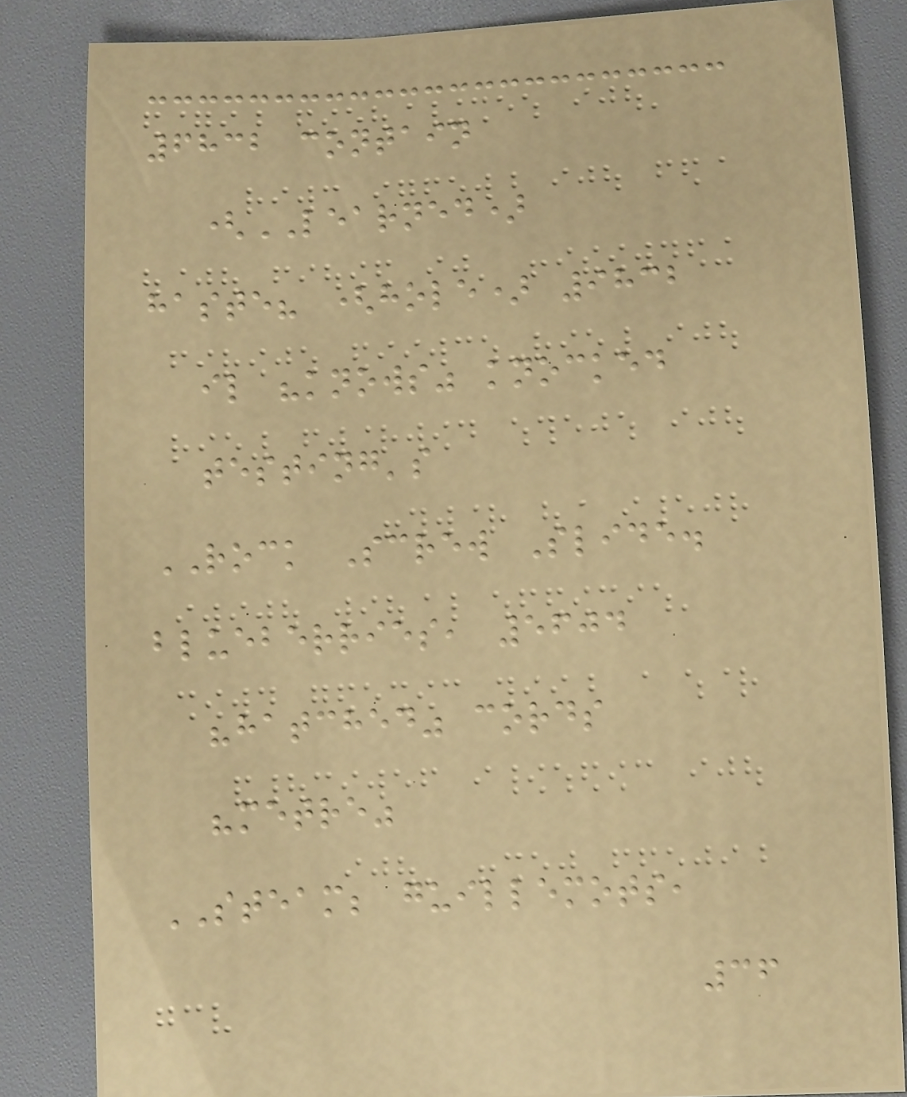6832 contain
(LEARNED)
haste? (hole) 9832
il "knows" knocked
testing's
ROCK Screw Slide.
blueberries, 5604
"hatched" cords
"metre"
STEAM; guillemots,
36
